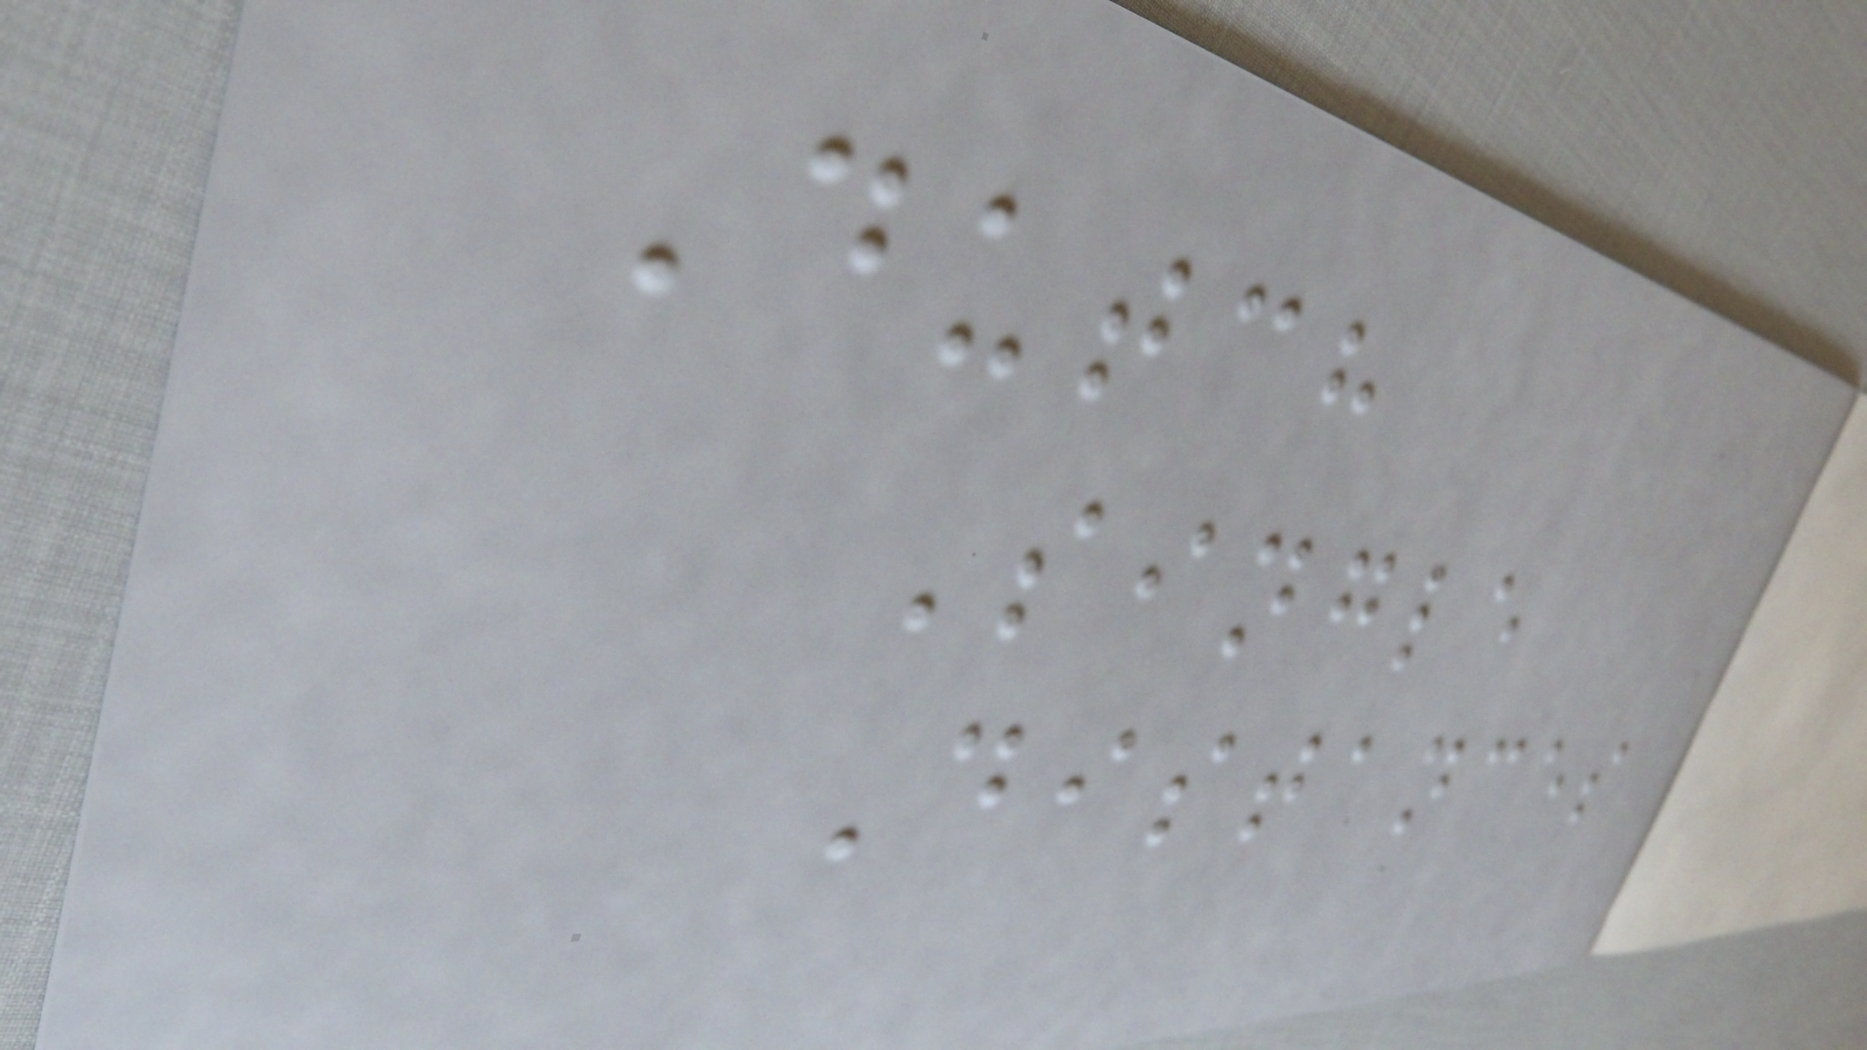Dutch
Single
Distances
